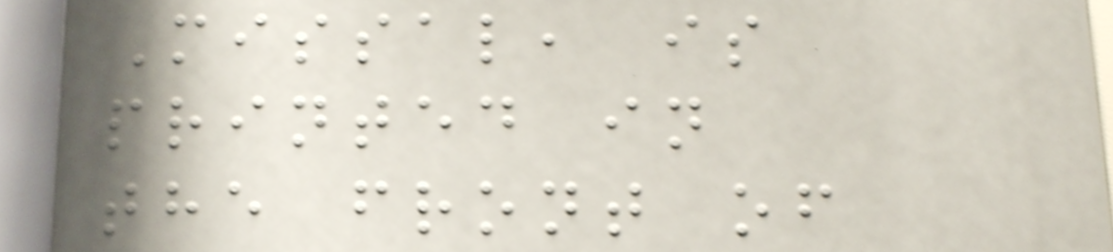Missal, is
printed in
the front of
